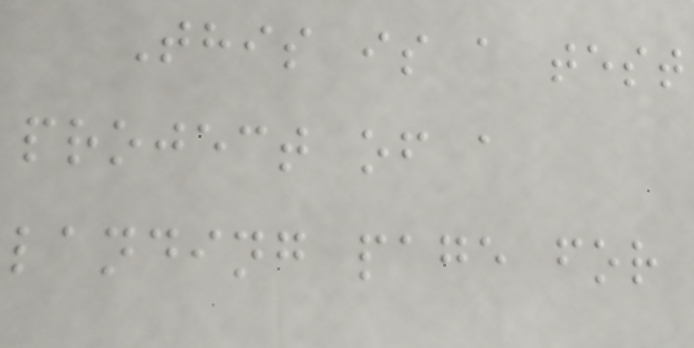This is a test
project of a
landing page for
